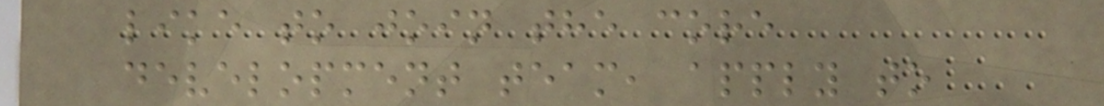like to join the core
development team, apply to
